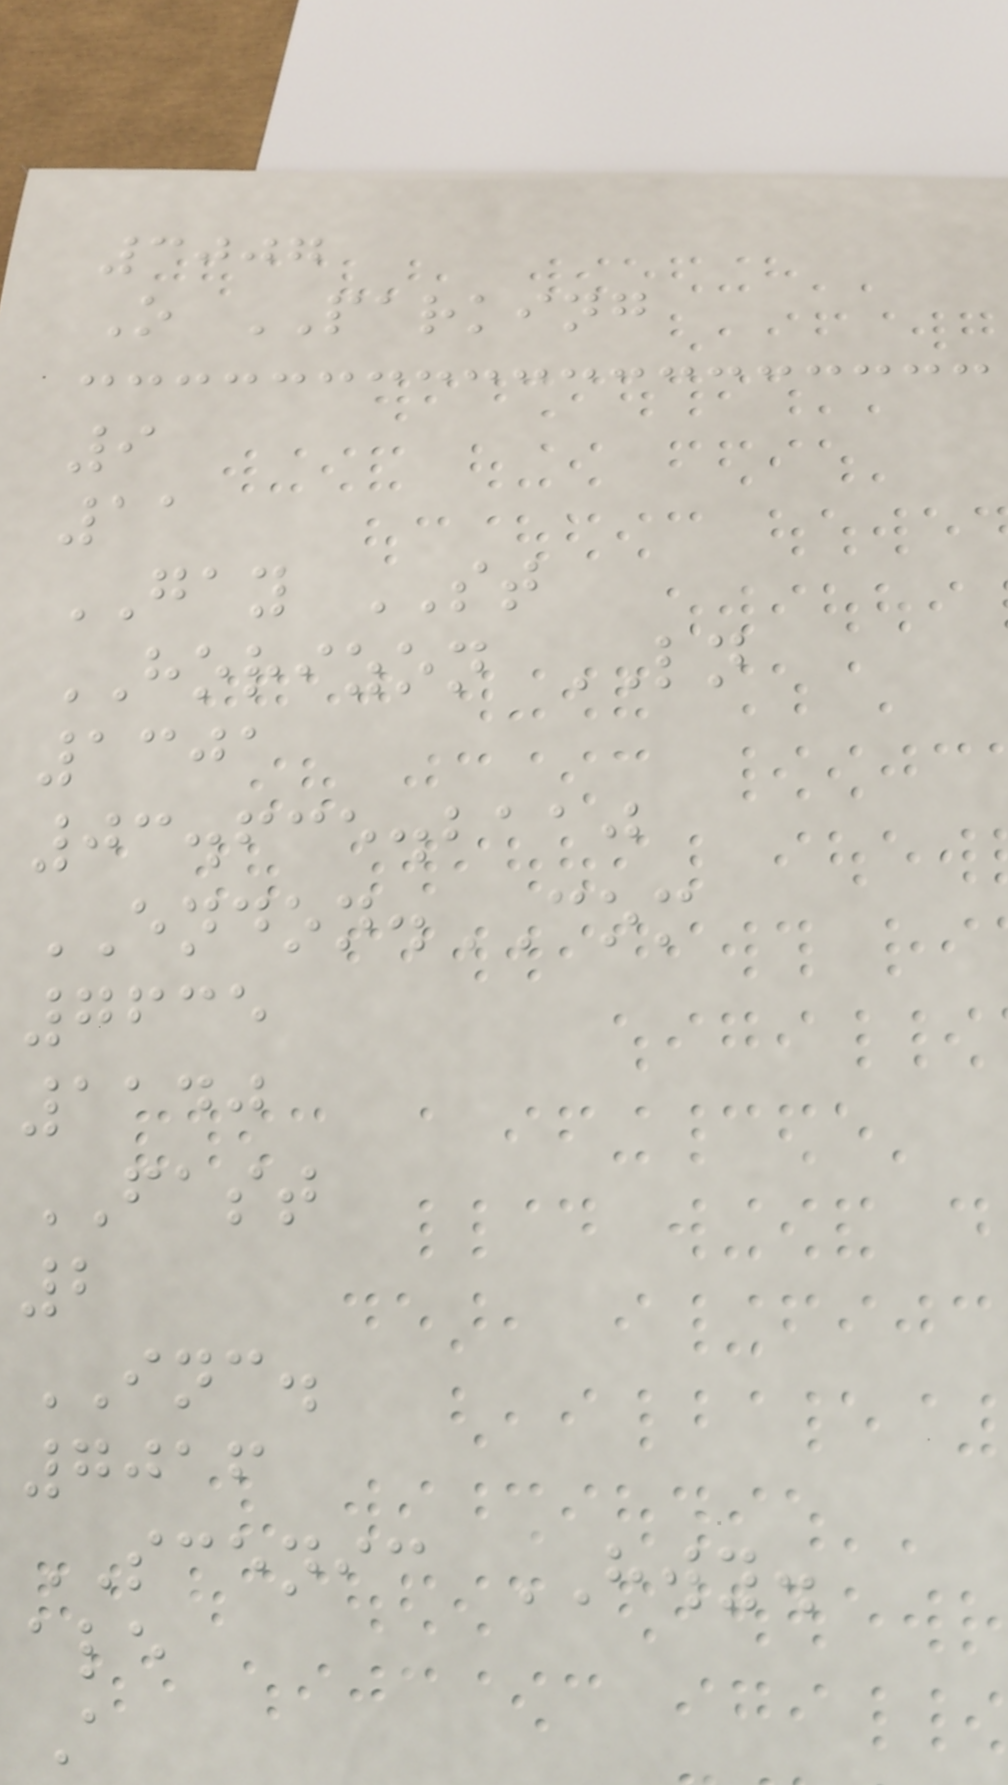3007
O PARKING
9
11
GAY ST
HORIZON LN
1301
03.635.2110
ENDON.COM
7635
1140
FAST
2
INC.
7016
SCENIC HWY.
ale
A
